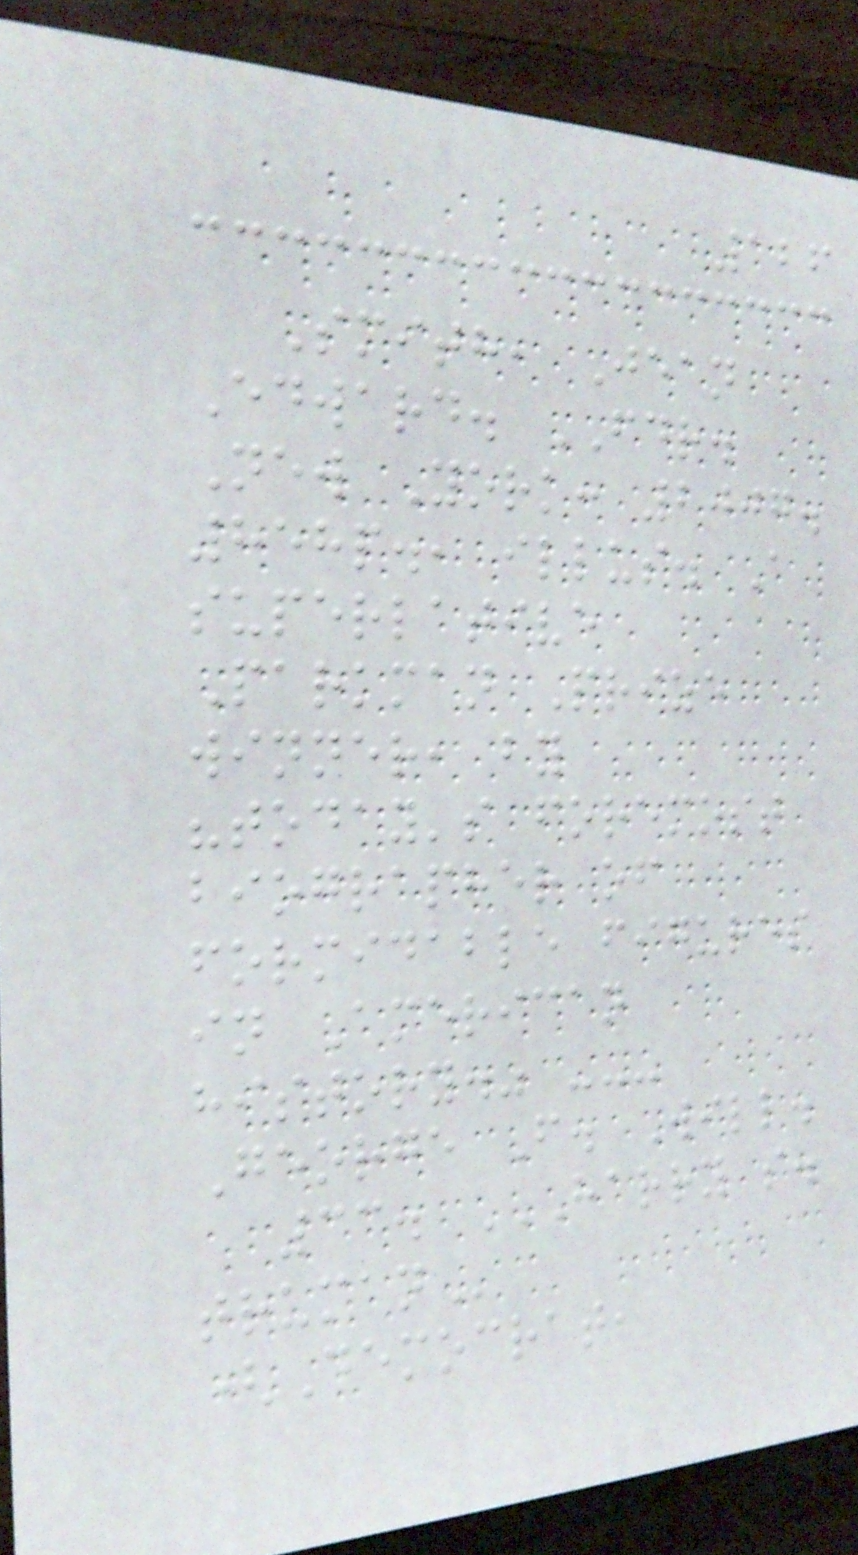126
Smith, Jean
Edward. FDR.
New York: 2007.
858p., illus. A
superlative
Parkman Prize
winner, by
"today's foremost
biographer of
formidable figures
in American
history." ---
George F. Will.
33. HARRY S.
TRUMAN
(Democrat,
